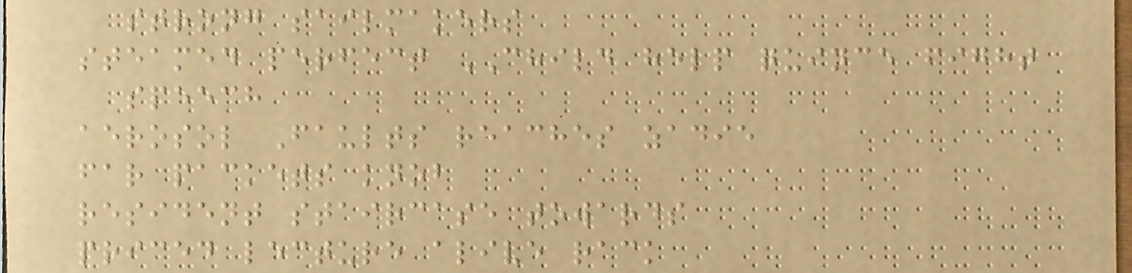strong sailmakers
steamed perfect CHILD help quince fight
speech
aerosol Faults reaches zadie
far packets knob
resident staircase towards
priced lecture alive rack
